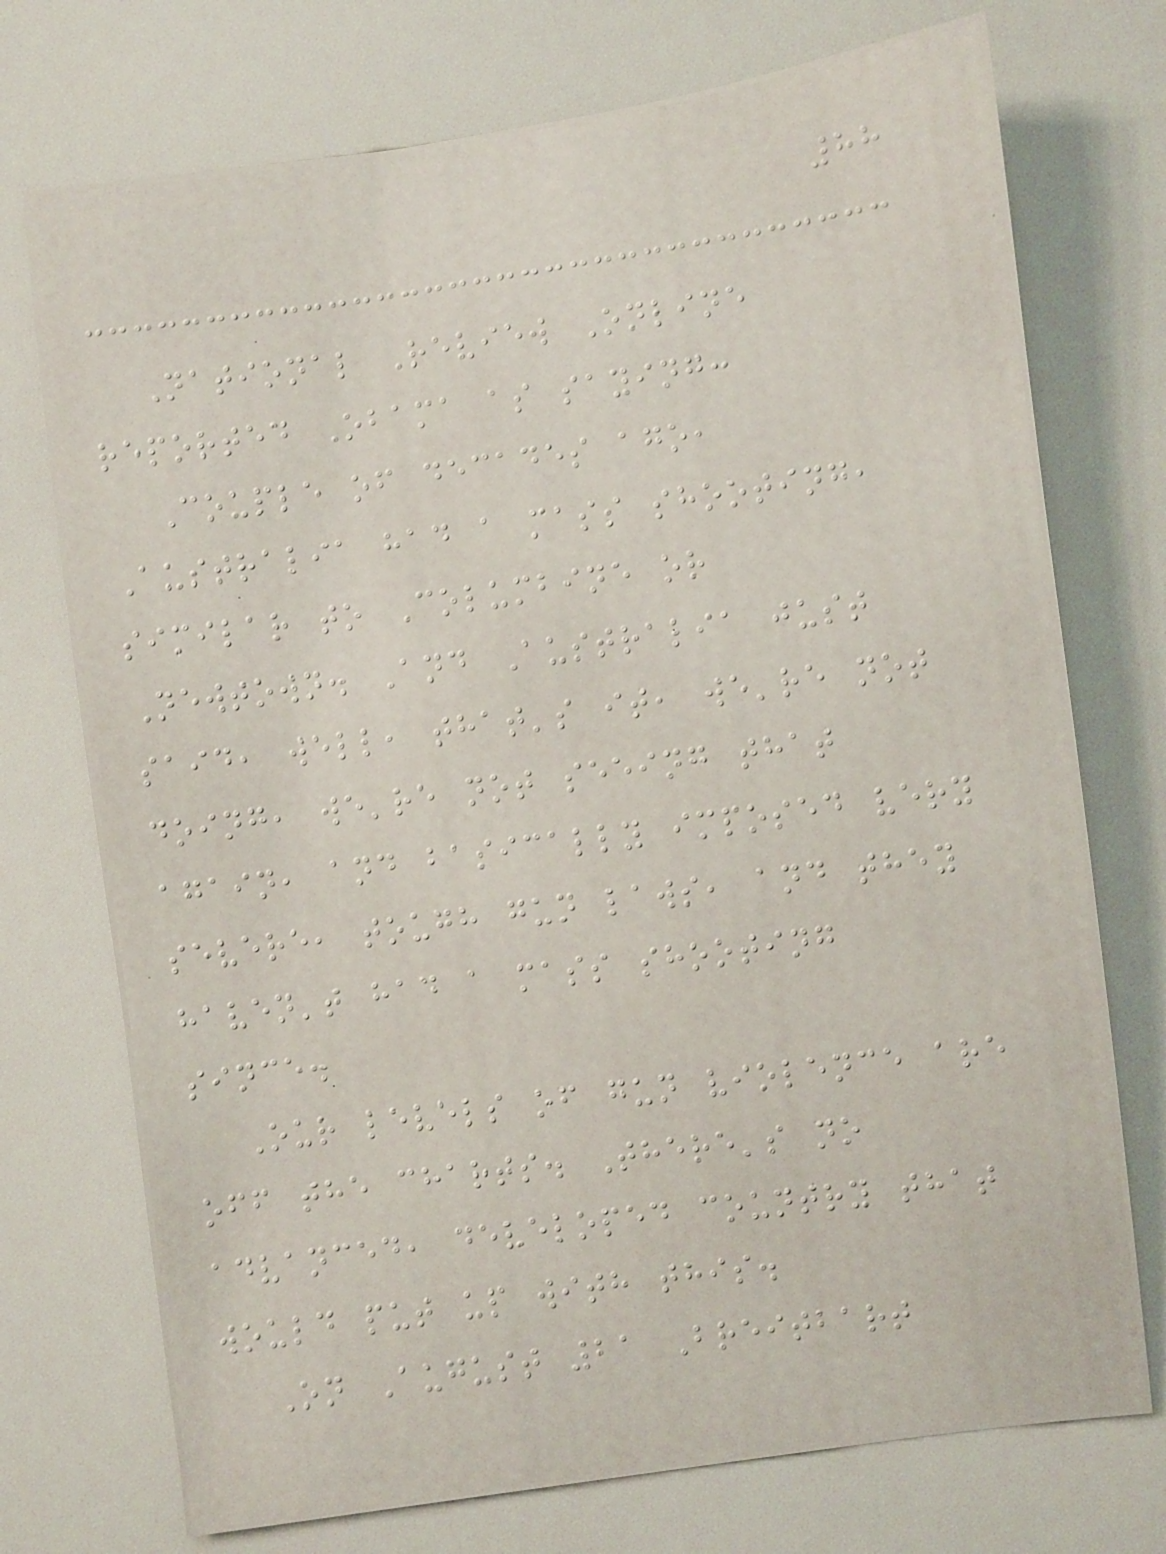88
National Review Online
reported Obama as saying:
Couple of decades ago,
Australia had a mass shooting,
similar to Columbine or
Newtown. And Australia just
said, well, that's it, we're not
doing, we're not seeing that
again, and basically imposed very
severe, tough gun laws, and they
haven't had a mass shooting
since.
Our levels of gun violence are
off the charts. There's no
advanced, developed country that
would put up with this.
On August 21 Breitbart
